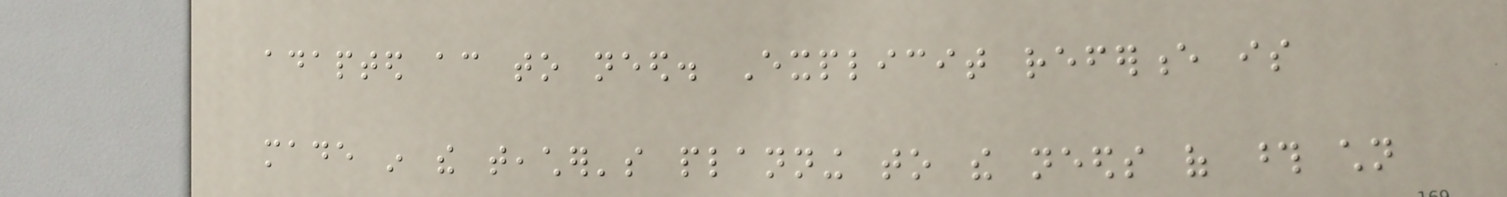adapted according to need. Explicit reference is
made in the teacher's planning to the needs of those children
